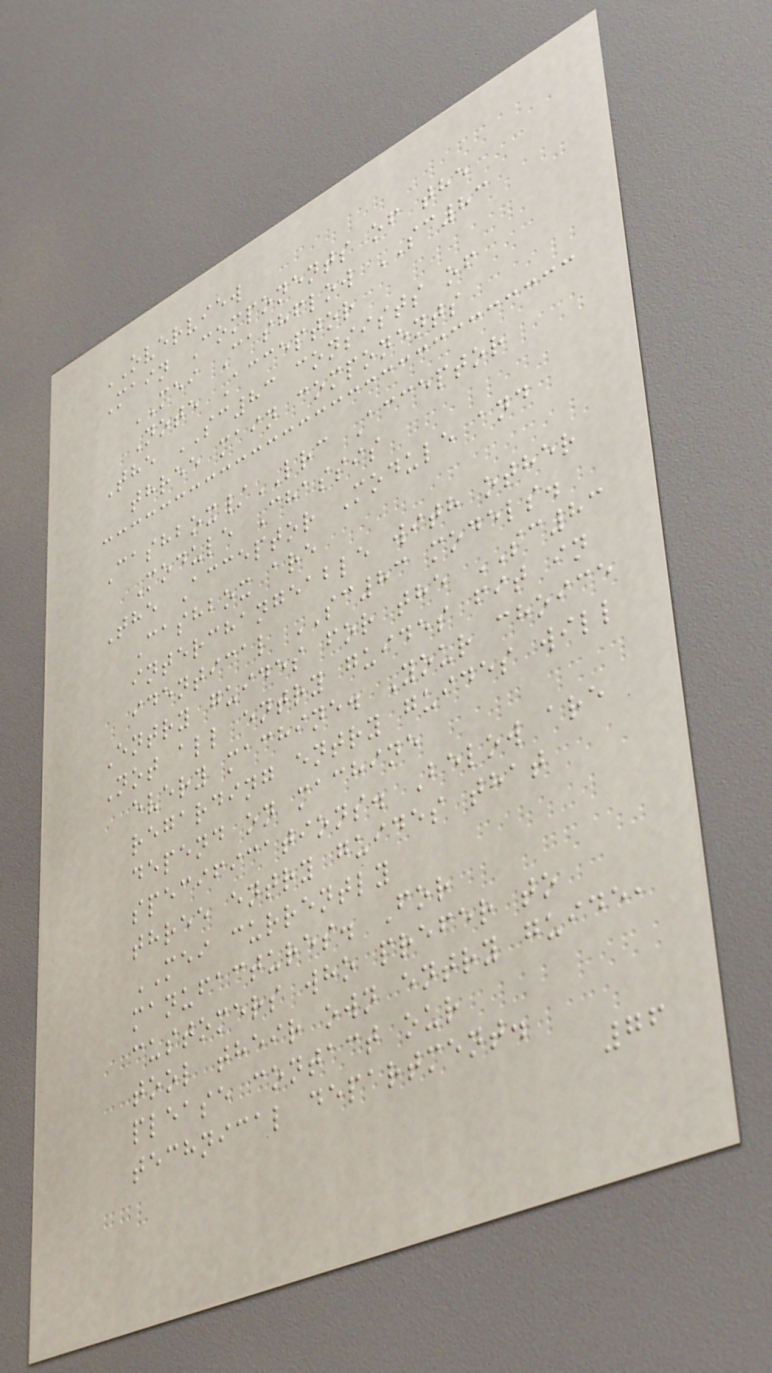OVERVIEW
Main Components of the
MEI Cashflow SC83
Note Acceptor
The SC83 consists of
three main components
Cashbox/LRC Acceptor
Module Chassis
The Acceptor Module and
Cashbox are
interchangeable with other
identical SC83 models.
Entry guides for the SC83
Not all entry guides fit in
every machine. Your choice
regarding entry guides will
depend on machine
specifications. Below are
three entry guides that
MEI currently
manufactures. For
customers who prefer to
tool their own entry guide,
please contact our
technical department.
76
